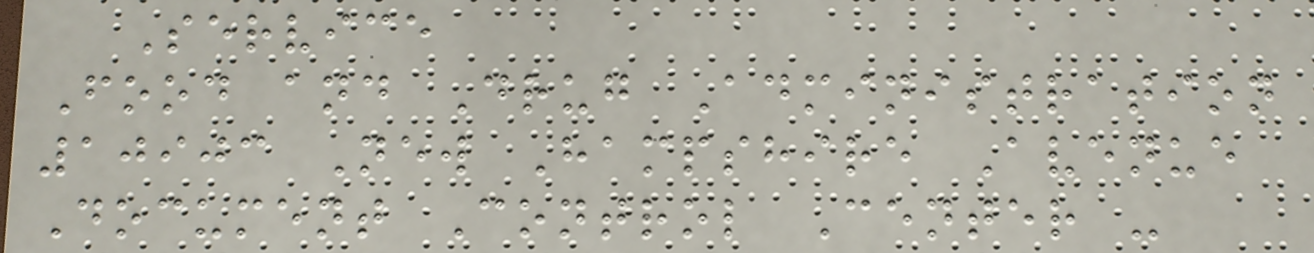Service
Food and Drug Administration
10903 New Hampshire Avenue
Document Control Center -
